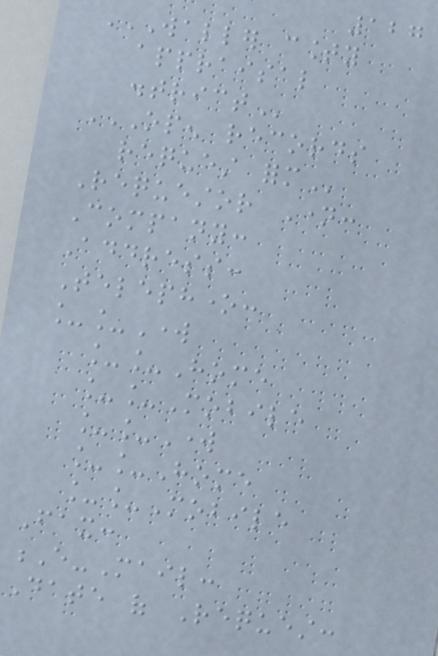127
WALLER COUNTY
APPRAISAL
DISTRICT
OPEN RECORDS
REQUEST FORM
Requestor Name:
Company:
Address:
Telephone:
__Work
__Home
__Mobile
__Work
__Home
__Mobile
Fax:
E-Mail:
Date of Request:
